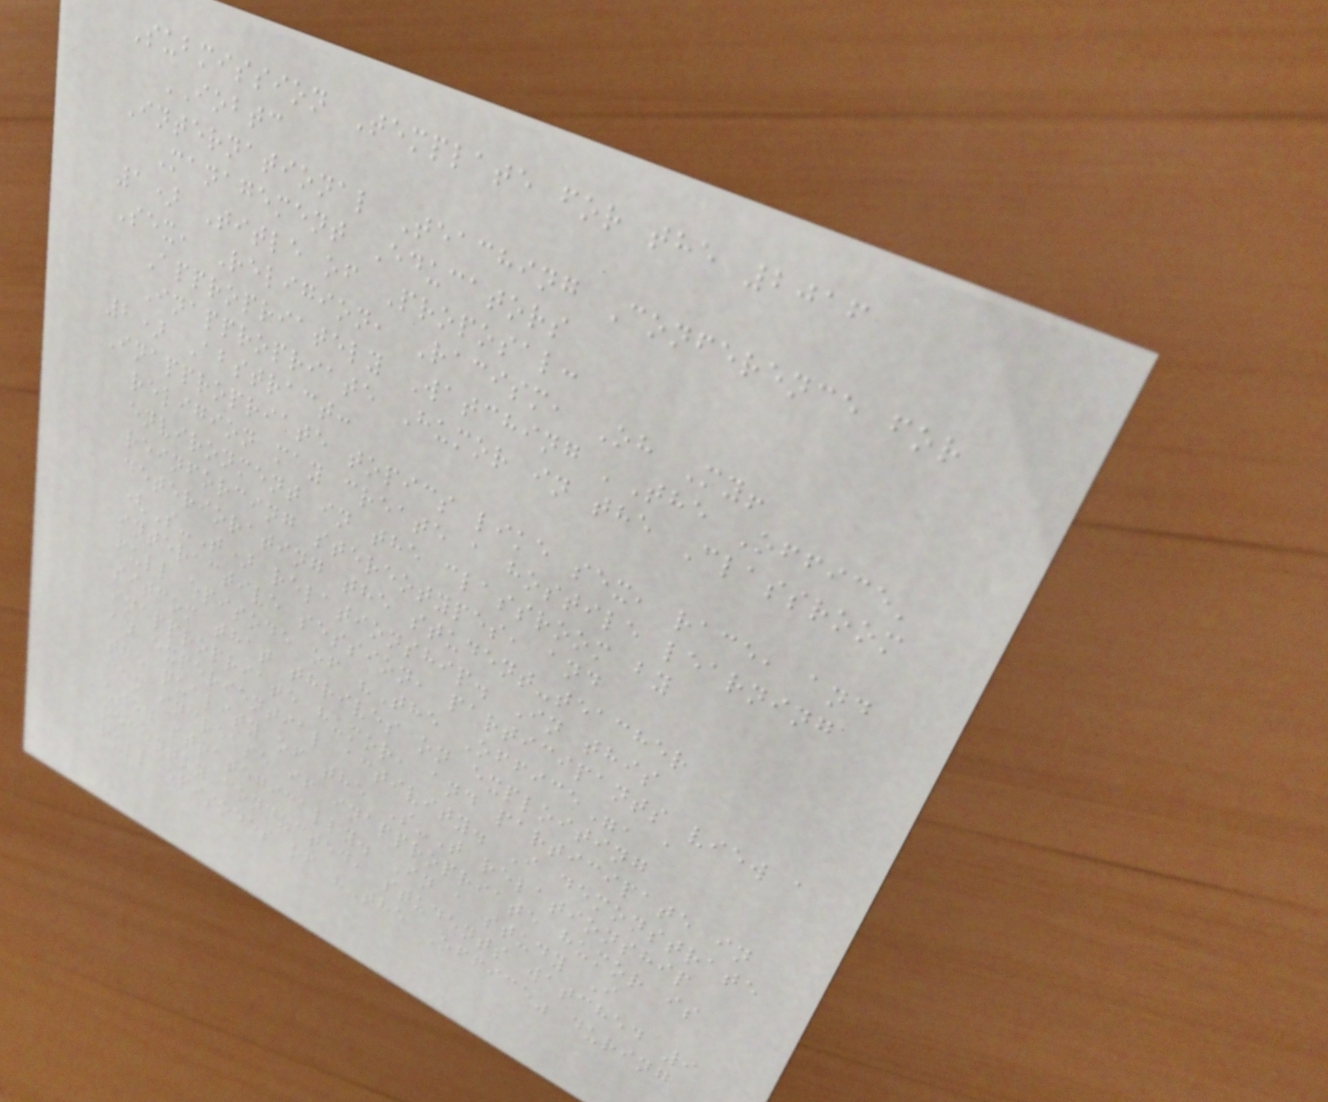Submission Template for the 2016
IOBTC
International Teaching Conference for
Management Educators
1) Title of Proposal:
Sex, Religion, Racism, Oh My!
Appropriately Watching 'The Office'
Inappropriate Humor in the Classroom
2) Abstract:
Inappropriate topics like sex, race, and
religion may create a hostile learning
environment in the classroom by
reinforcing stereotypes, and
deteriorating the student-teacher
(S-T) relationship. In this
interactive session, participants view a
full episode of "The Office", a
sitcom that thrives on exploiting
inappropriate humor, and participate in
an experiential activity. I demonstrate
the quality of the S-T relationship
can increase if inappropriate humor is
used strategically. In a study I
recently conducted, students watched 9
full episodes of "The Office" during
